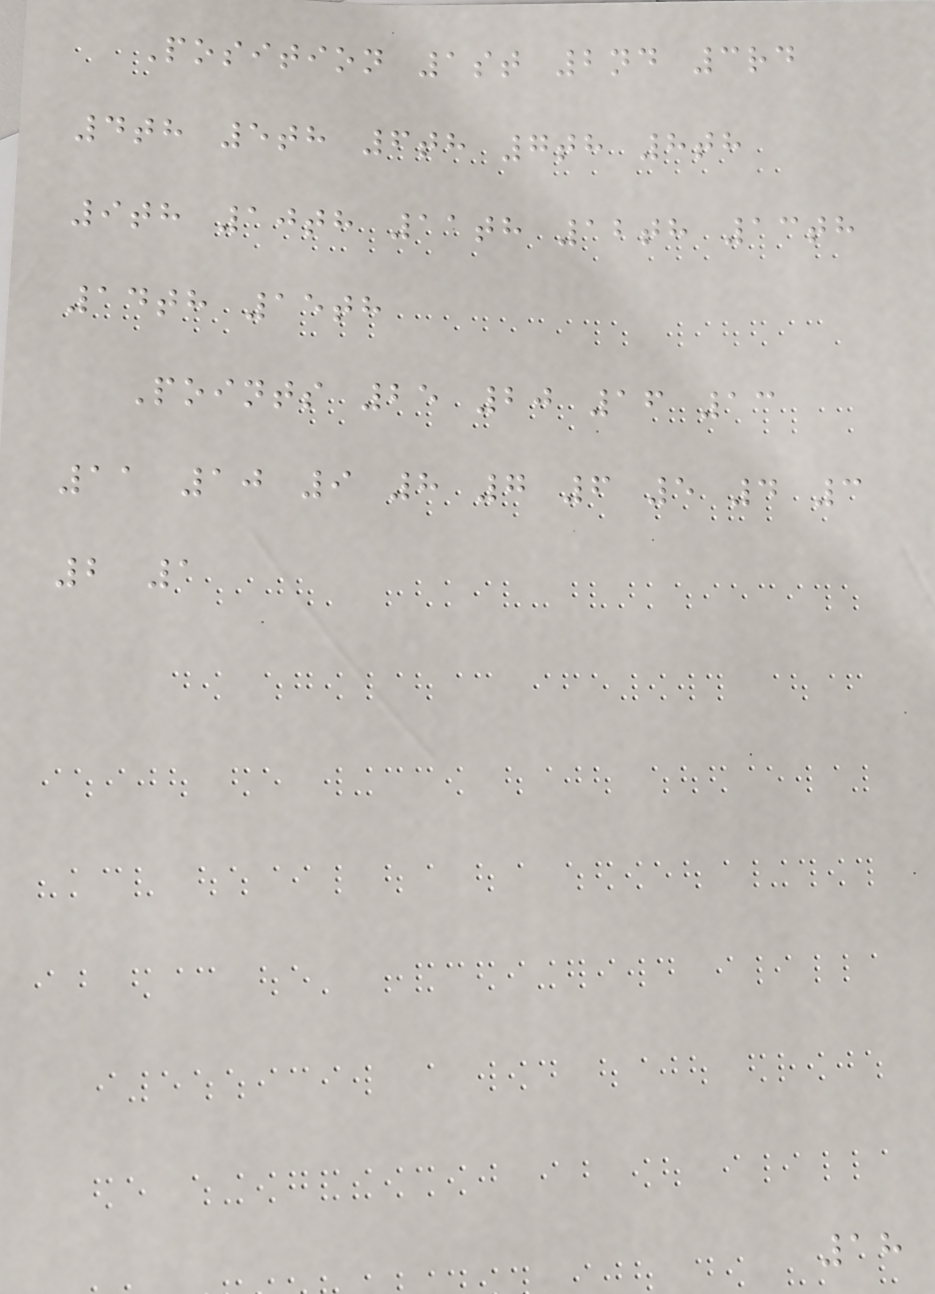Position 1st 2nd 3rd
4th 5th 6th 7th 8th
9th 10th 11th 12th 13th
14th 15th
Points 25 20 16 13
11 10 9 8 7 6 5 4 3
2 1
18
